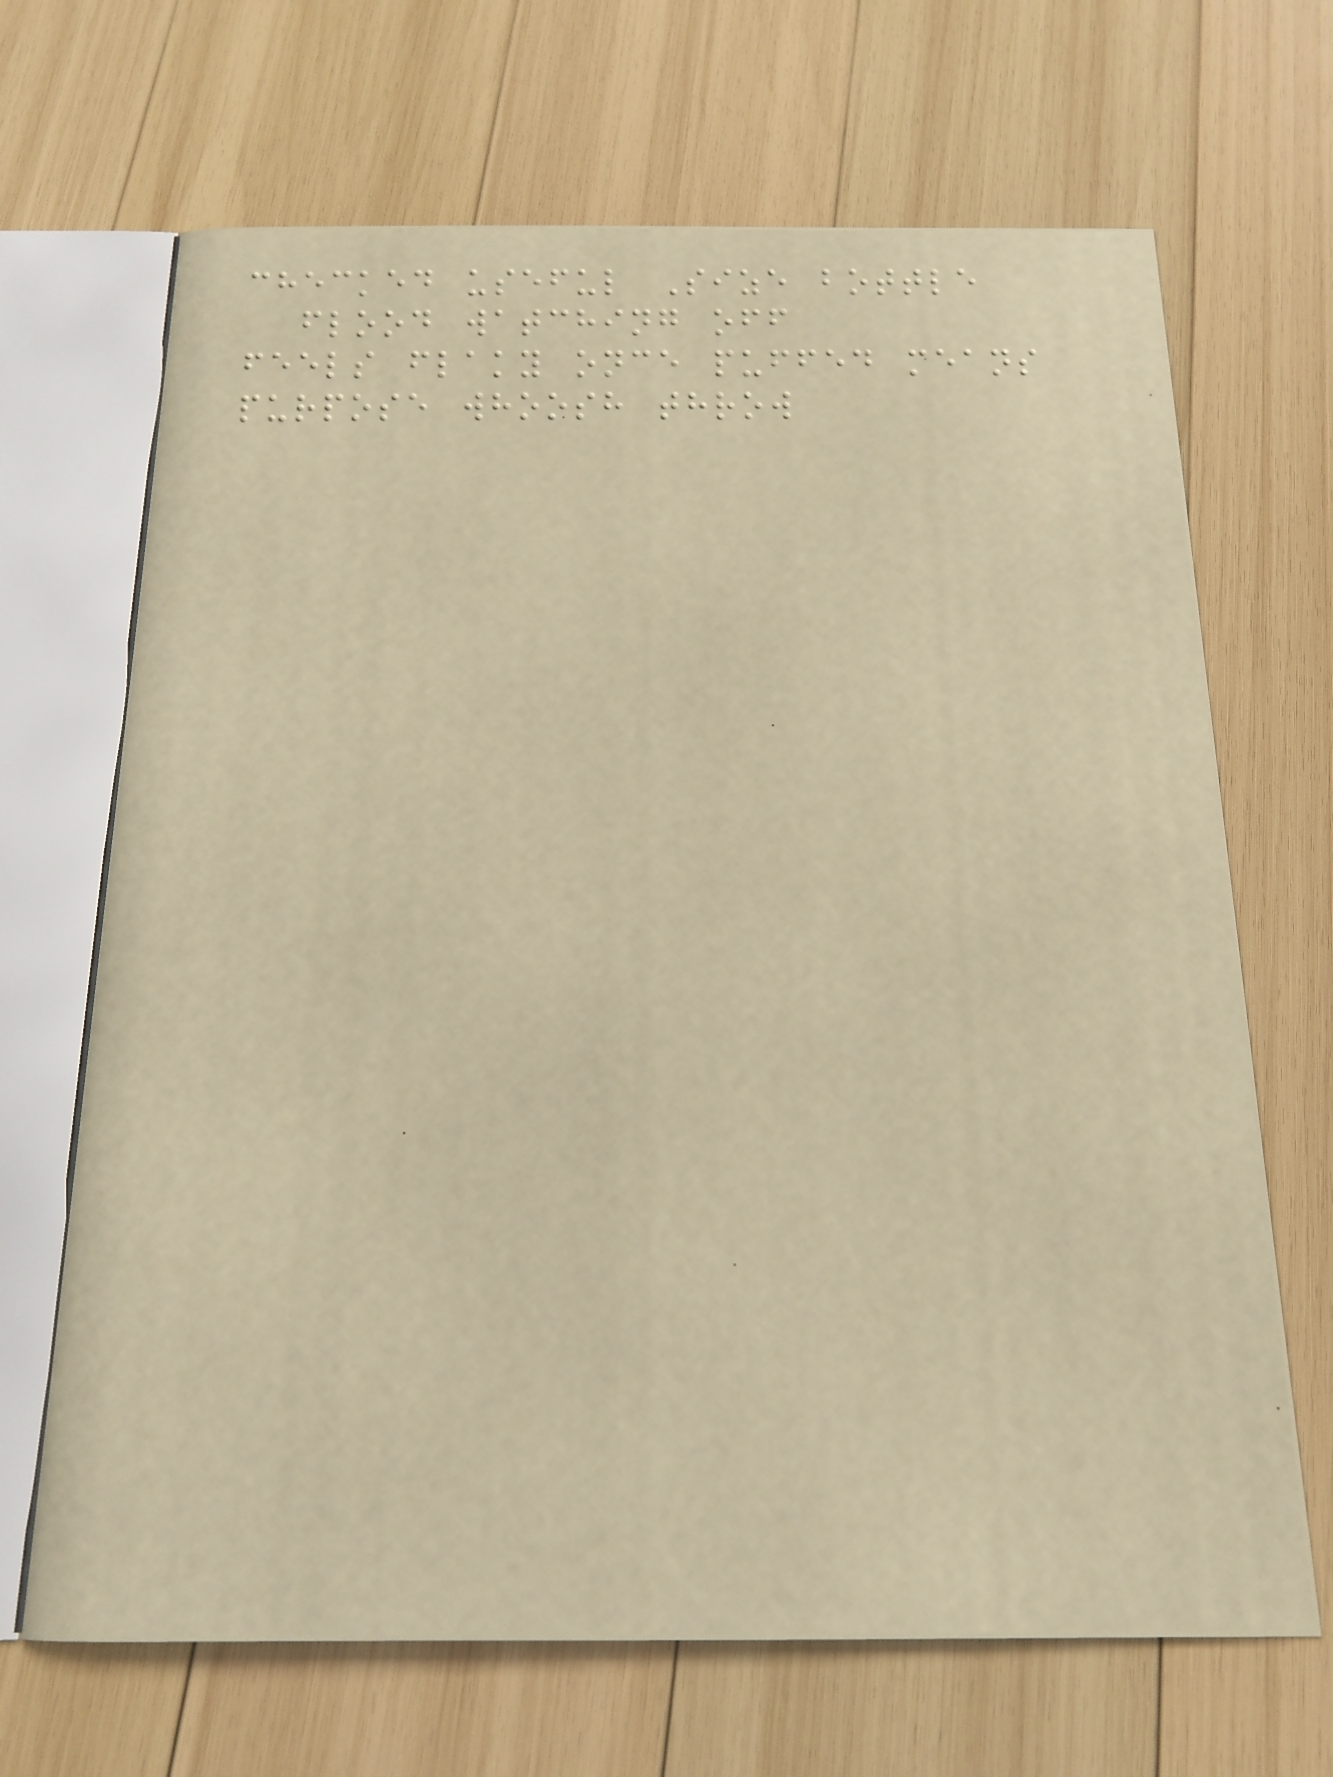checked useful Size bottle
flood watching off
feels flaky once puffed means
purpose whoosh throw
